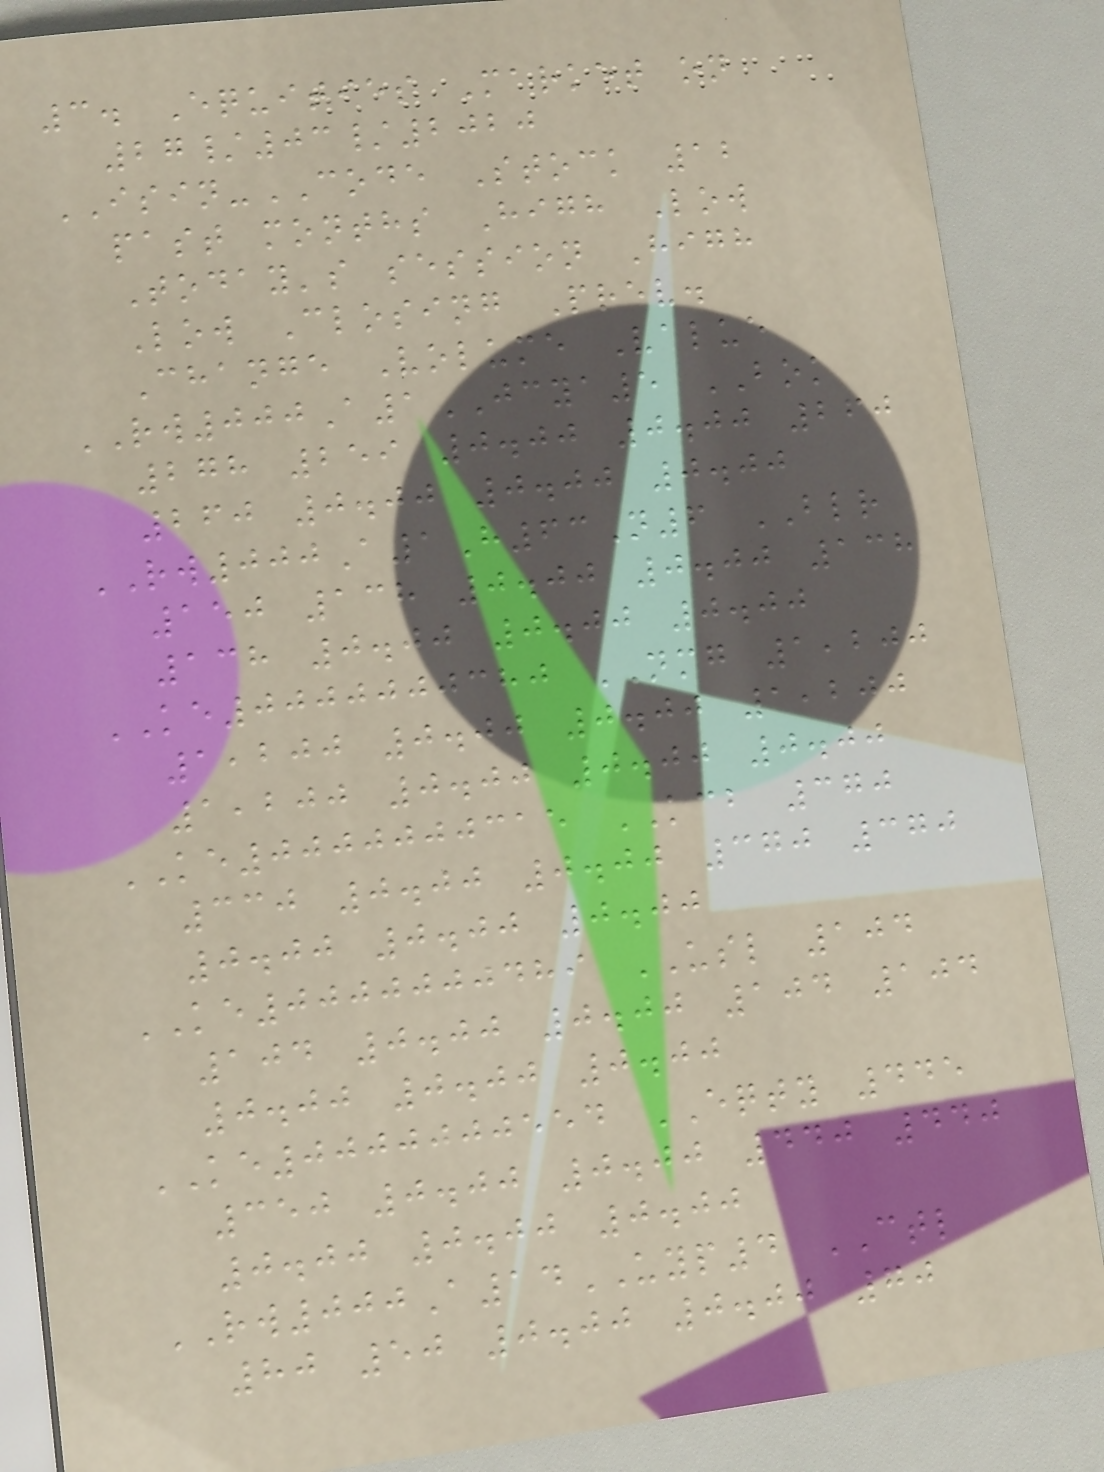3. Equities Market on
27/03/2020
ISIN-CODE Stock 12
past months High Low
Today's session High
Low Closing Prev.
Change Volume Value
RW000A1JCYA5 BOK
278 259 0.00 0.00 260
260 0.00 0.00 0.00
RW000A1H63N6 BLR
150 138 0.00 0.00 138
138 0.00 0.00 0.00
KE0000000380 NMG 1,200
1,200 0.00 0.00 1,200
1,200 0.00 0.00 0.00
KE0000000315 KCB 370
330 0.00 0.00 370 370
0.00 0.00 0.00
KE0000000489 USL 104
104 0.00 0.00 104 104
0.00 0.00 0.00
KE0000000554 EQTY 445
350 0.00 0.00 440 440
0.00 0.00 0.00
RW000A14UYP4 CTL
80 50 0.00 0.00 70
